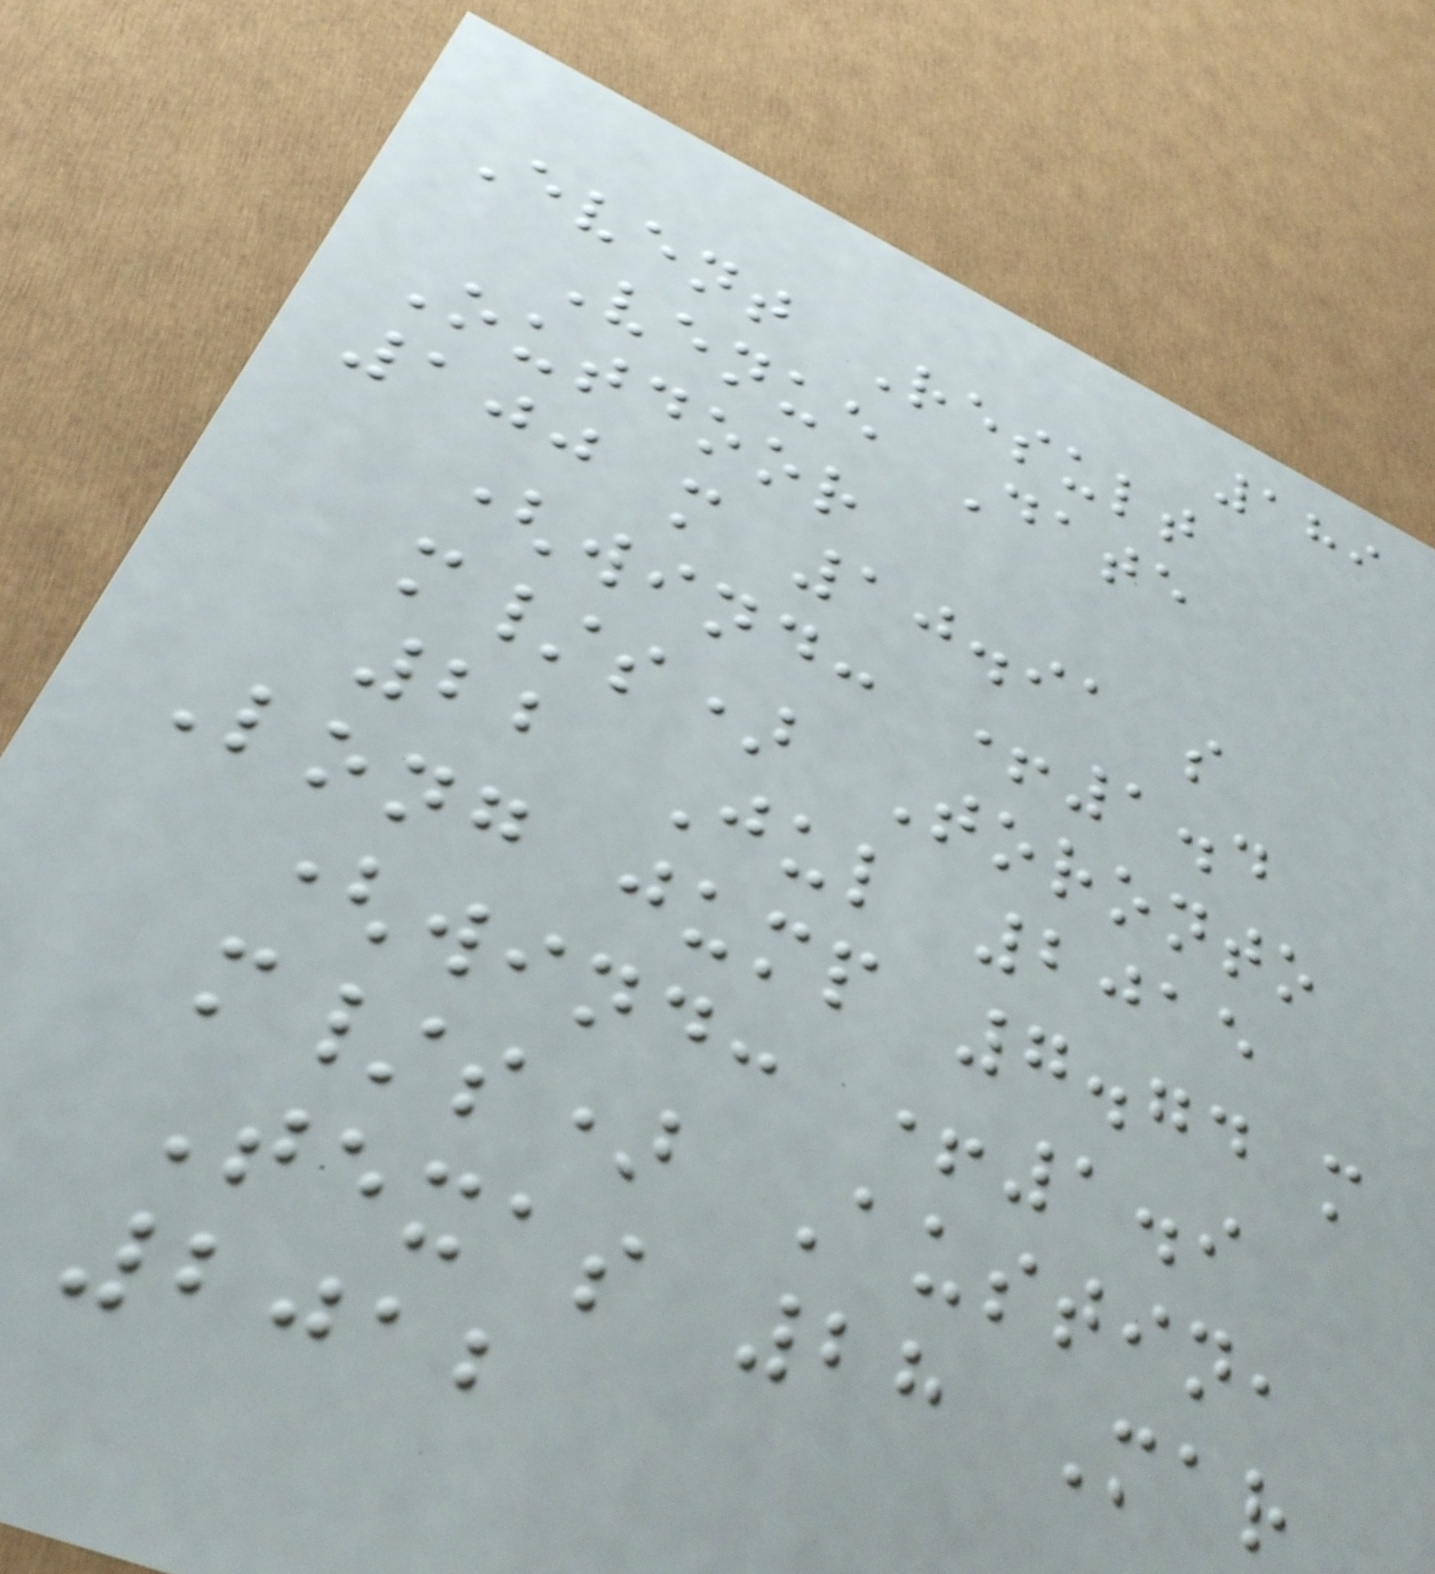189
Event Result
Venue Date
Outdoor
100 m 10.91 s
(wind: +1.4
m/s) Toronto
22 Jul 2015
Long jump 7.74 m
(wind: +1.9
m/s) Austin,
Texas 28 Mar
2012
